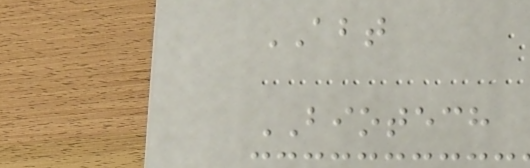ABT
BIOTECH
